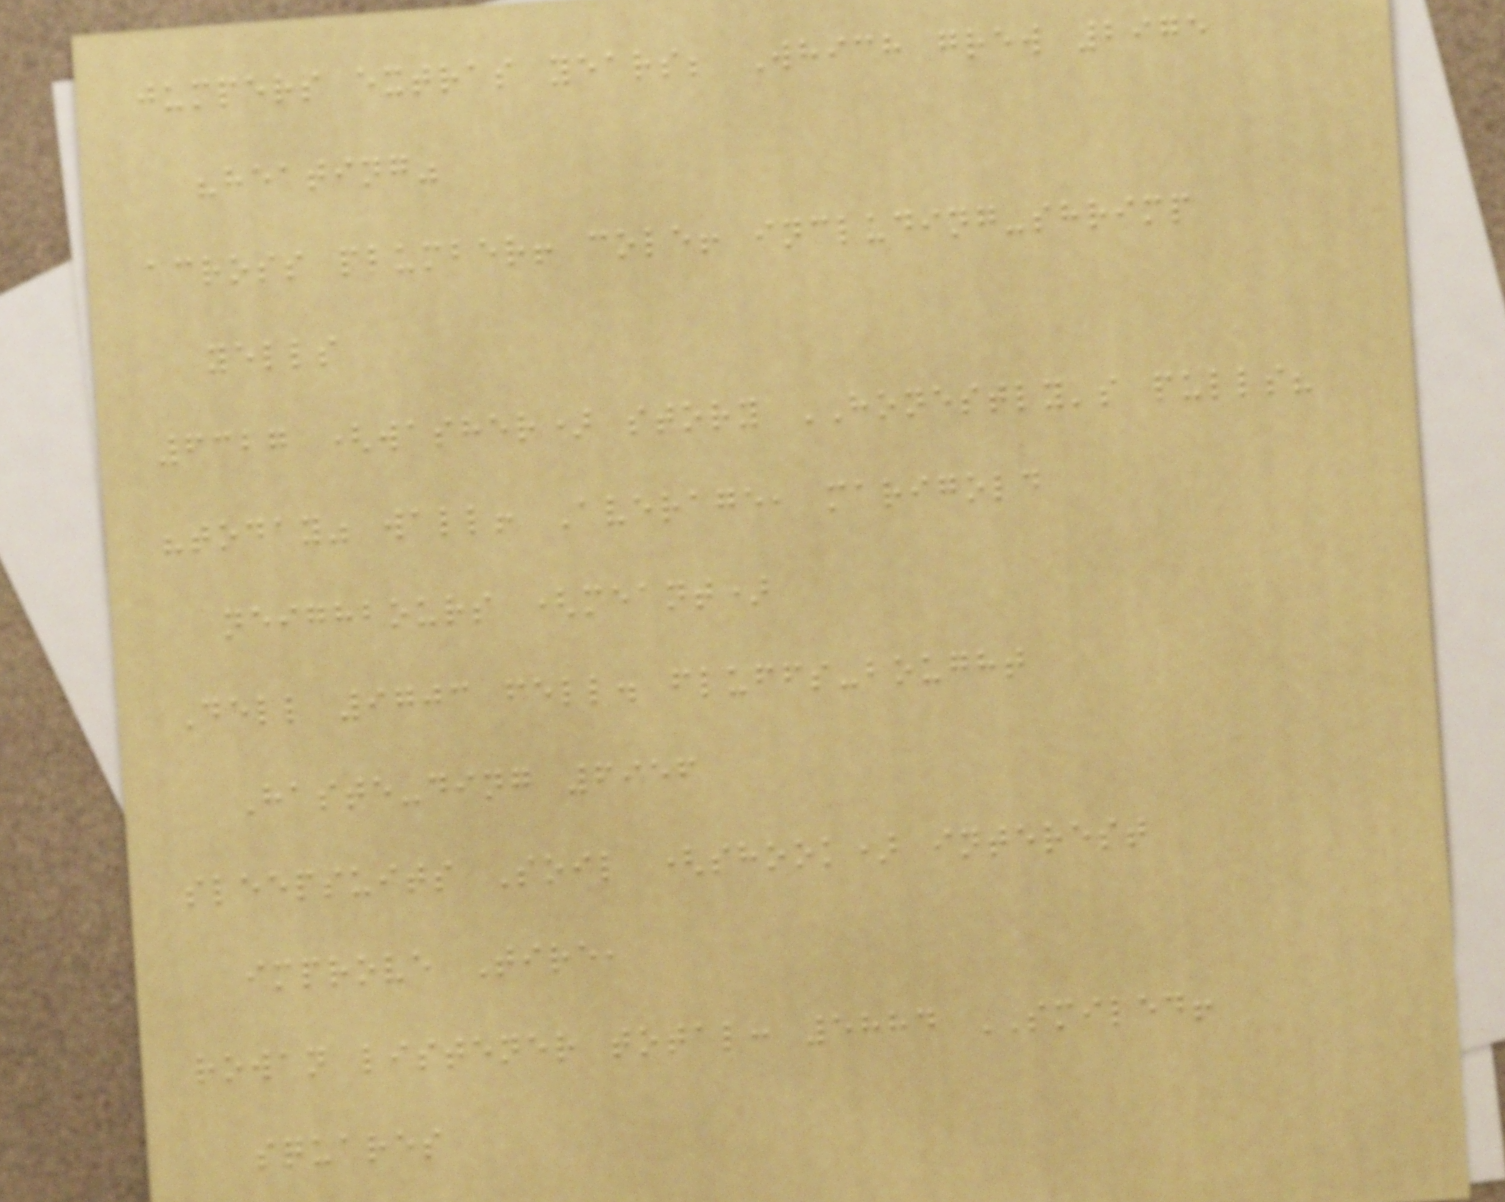jumpers extras years; Which grew 2975
"heating"
across plumber! cole! including-shrimp
yells
6327 (washer) story HONESTLY's pulls?
"today" wall! Average, marigold
neighbours (meant)
Dell 9703 fell. fluffs-bought
Haste-ding 6956
sleepsuits Soil (shook) interest
improve Tire,
rowan listener total: 5884 SMILED!
squares
